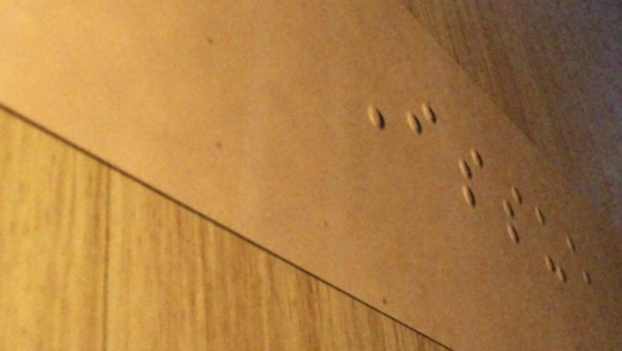Issue
